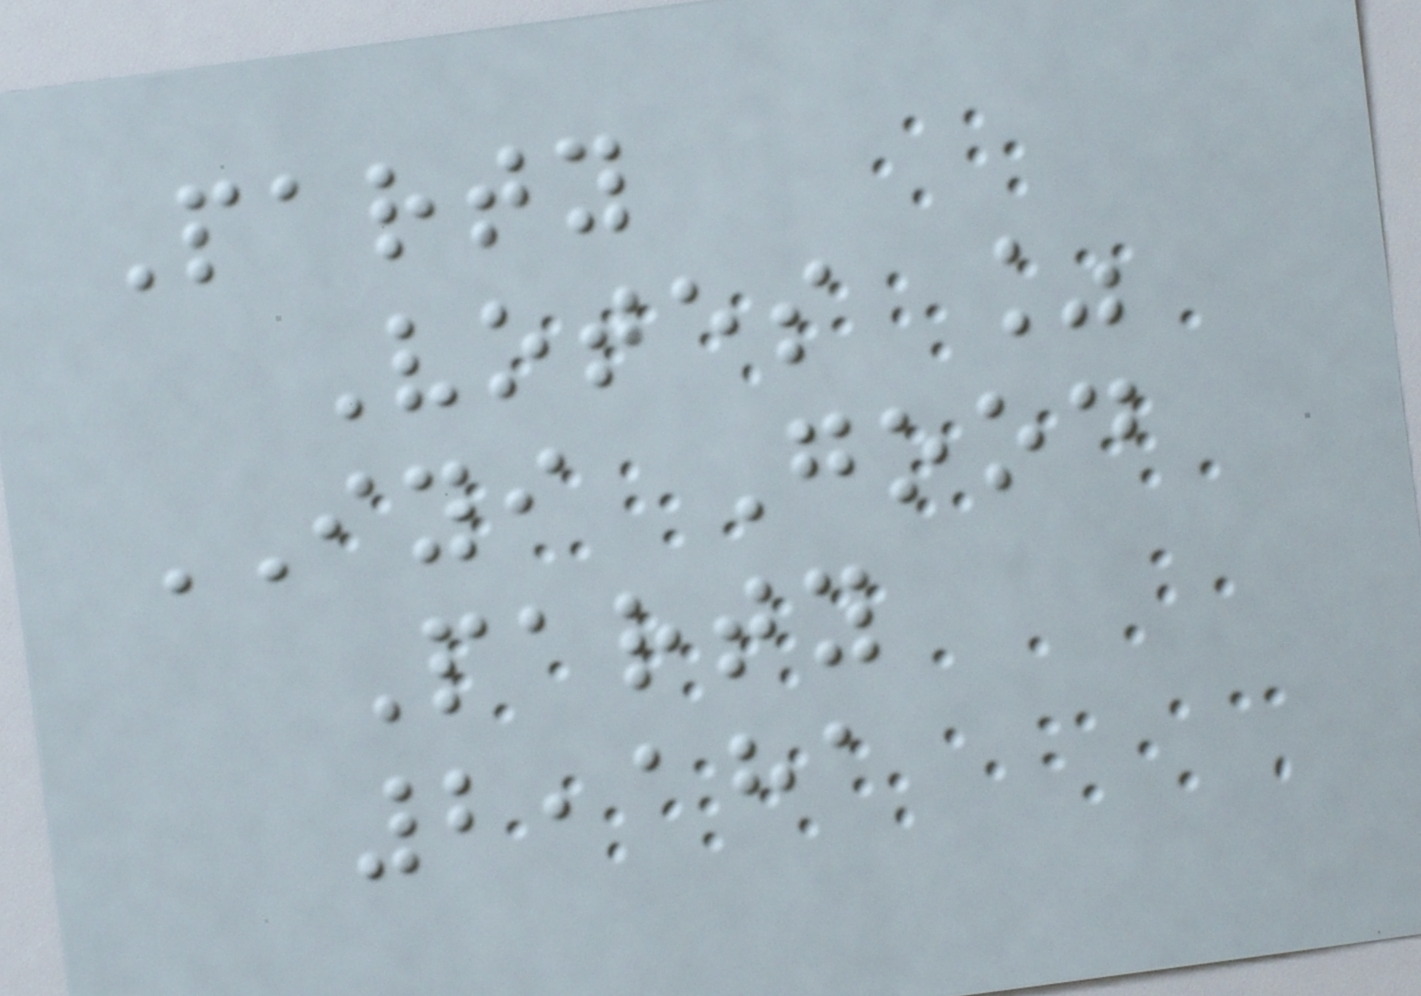Party
Votes %
IYI Good
Party
2,181
